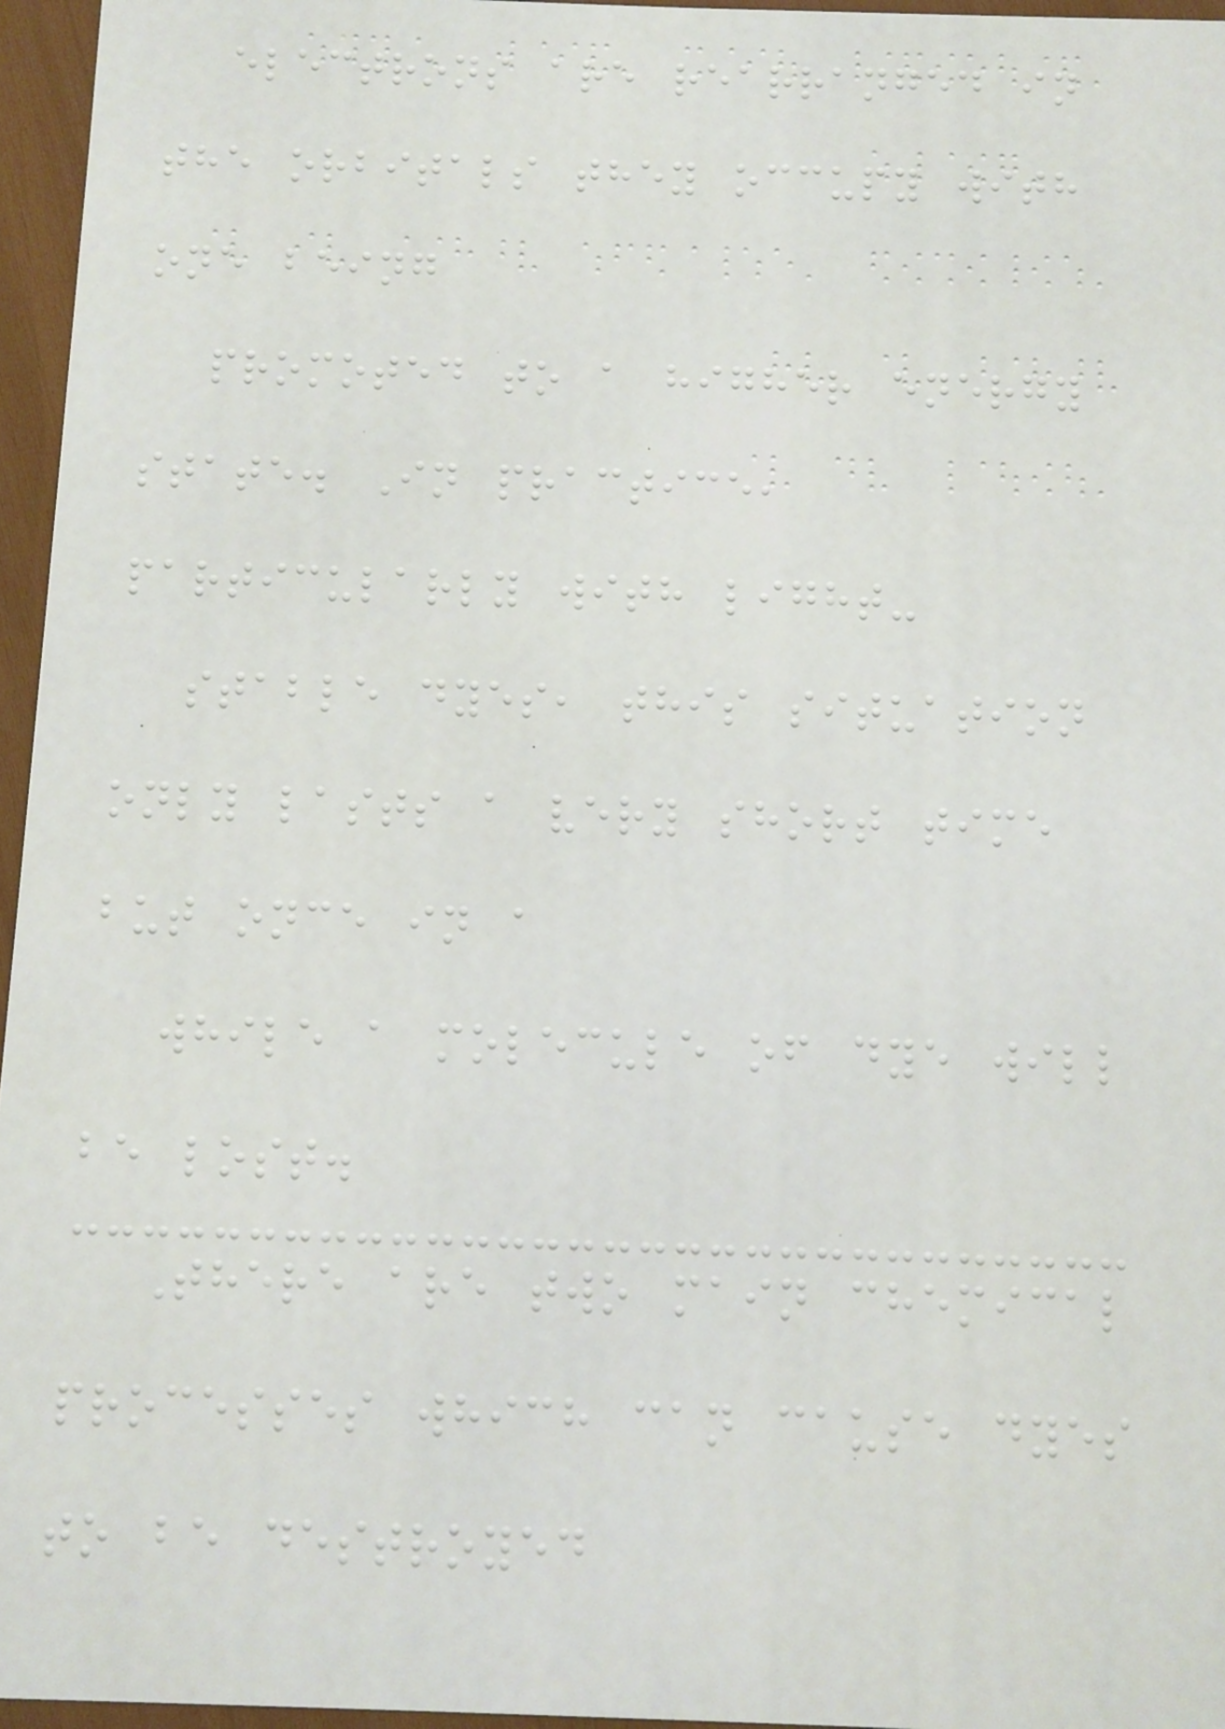electrons are rearranged in
the orbitals they occupy with
one being
promoted to a higher energy
state. In practice,
particularly with light-
stable dyes, this situation
only lasts a very short time
but once in a
while a molecule of dye will
be lost.
There are two main chemical
processes which can cause dyes
to be destroyed
